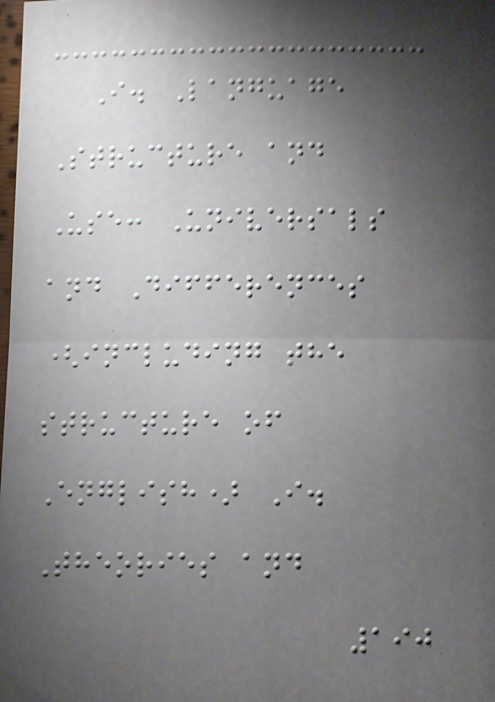I. Language
Structure and
Use: Universals
and Differences
(including the
structure of
English) I.
Theories and
190
